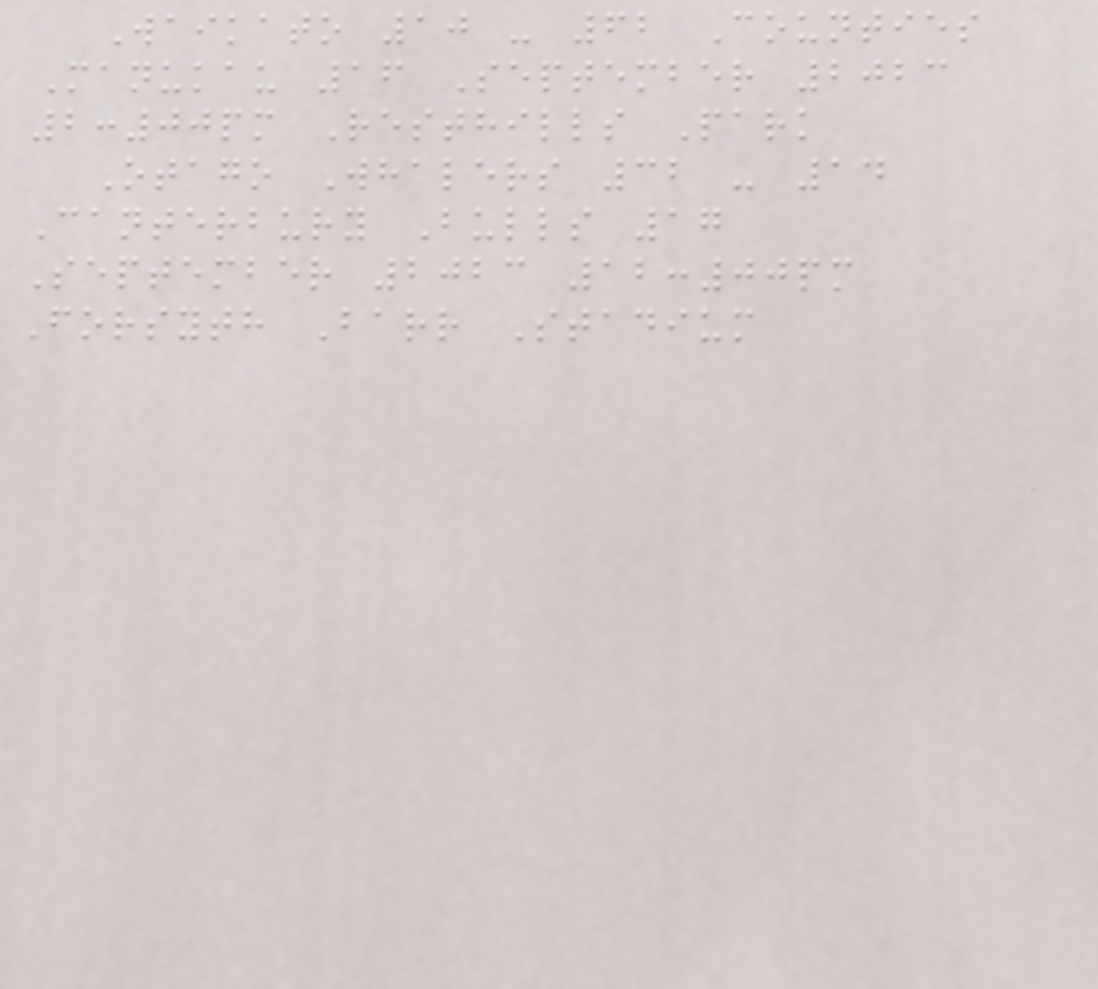Waikato 10 - 62 Counties
Manukau 16 September 2023
2:00pm Resthills Park
Otago Whalers 32 - 14
Canterbury Bulls 17
September 2023 12:00pm
Forsyth Barr Stadium
